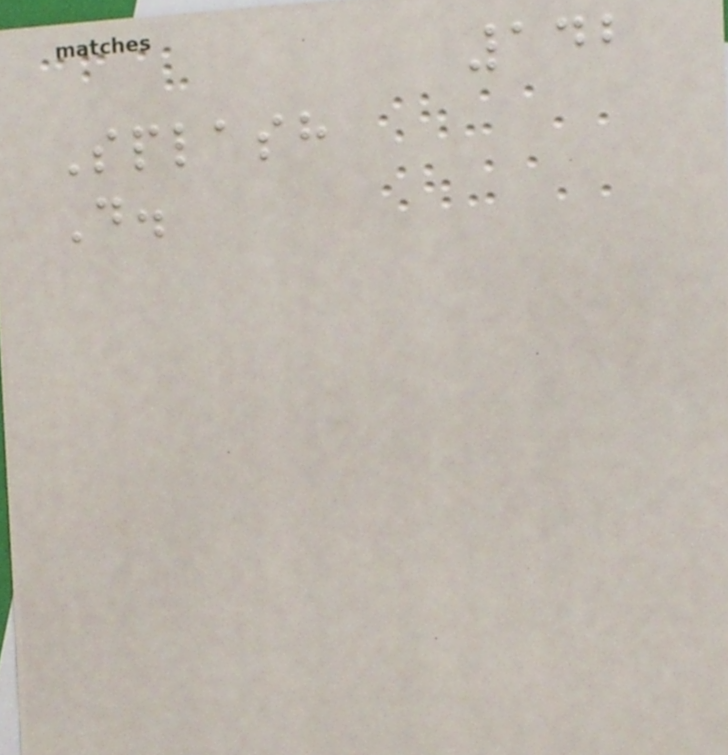142
Splash
D.
